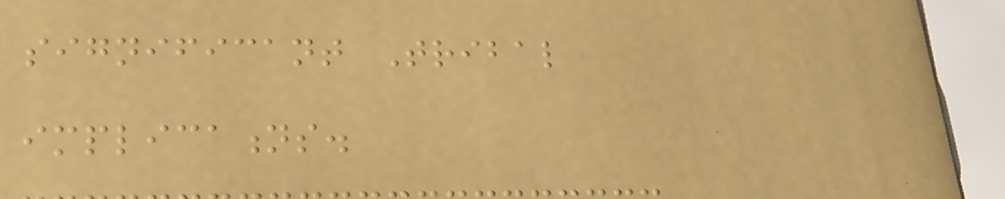significant Tribal
implications.
